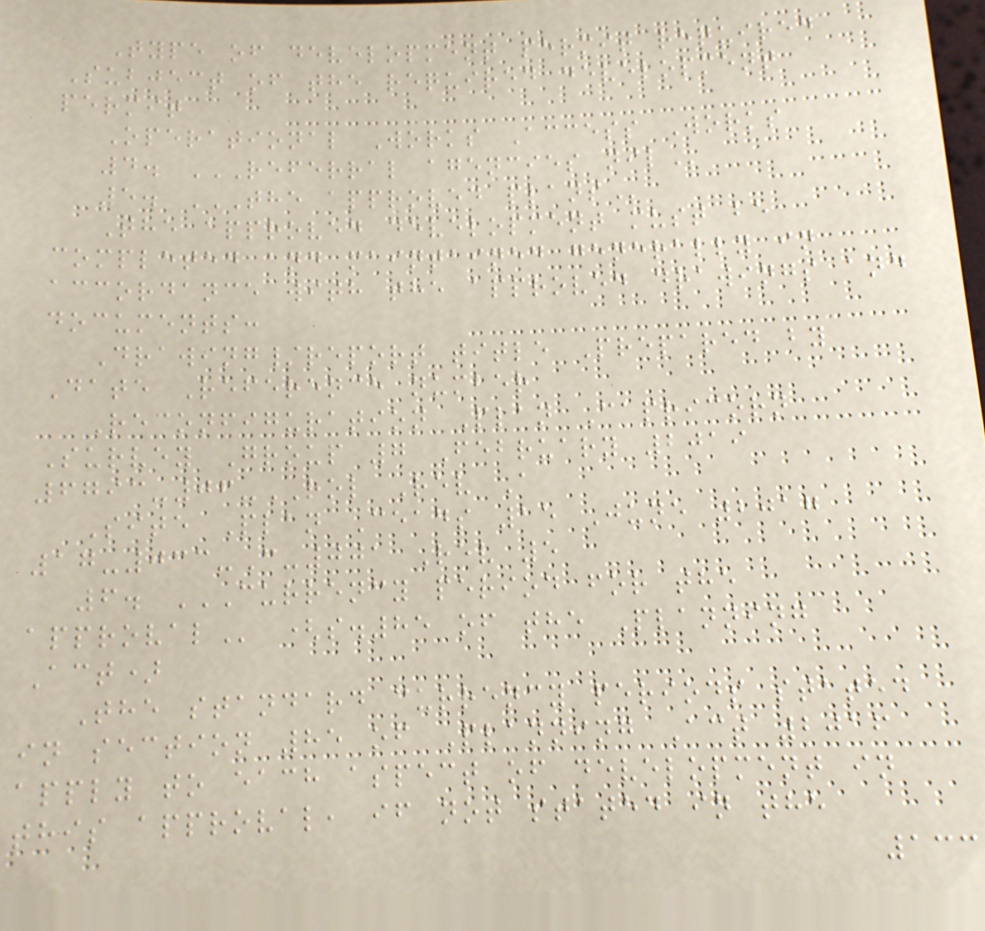Type of development permit required
Subject of the required development
permit
Operational Works Access Works
4. REFERRAL AGENCIES NIL
5. THE APPROVED PLANS
The approved development must be
completed and maintained generally in
accordance with the approved drawings and
documents:
Drawing/report title Prepared by
Date Reference number
Reconfiguration Plan Capricorn
Survey Group 7 February 2019
6793-06-ROL Rev A
Site Plan Ceads 15 June 2017
17-033-C-001 Rev 5
6. CURRENCY PERIOD FOR THE
APPROVAL (s.85 of the Planning
Act)
The standard currency periods stated
in section 85 of Planning Act 2016
apply to each aspect of development in
this approval, if not stated in the
133
